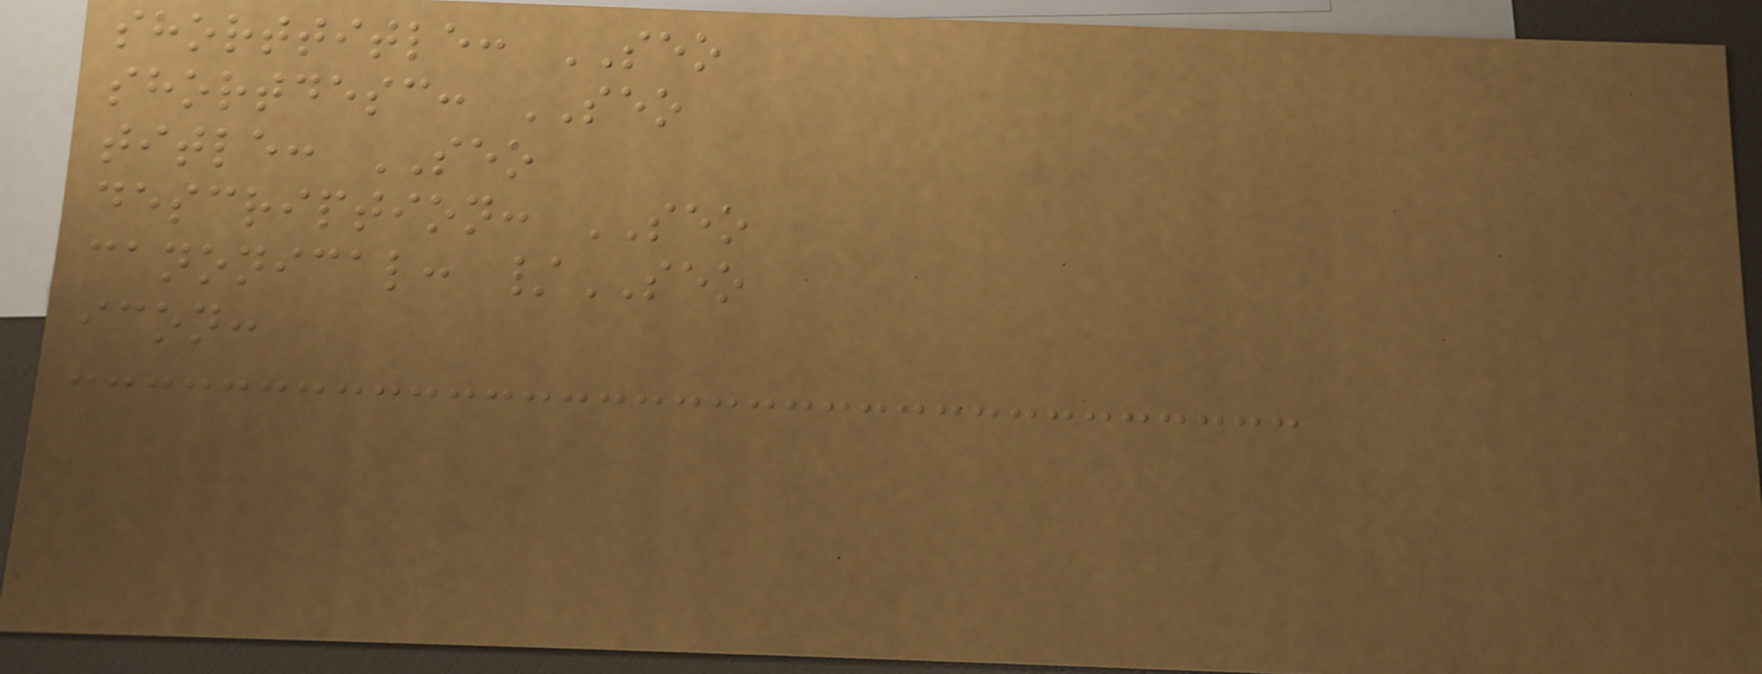shorttitle: SEO
shortdesc: SEO
title: SEO
description: SEO
canonical: /SEO
icon:
